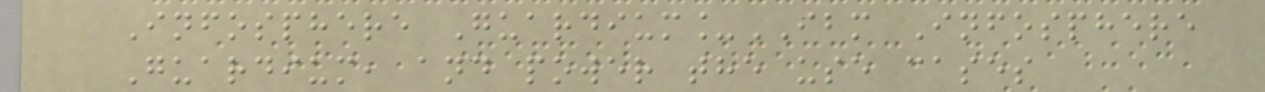Infosphere Guardium_IBM Infosphere
Guardium, and power the use cases
